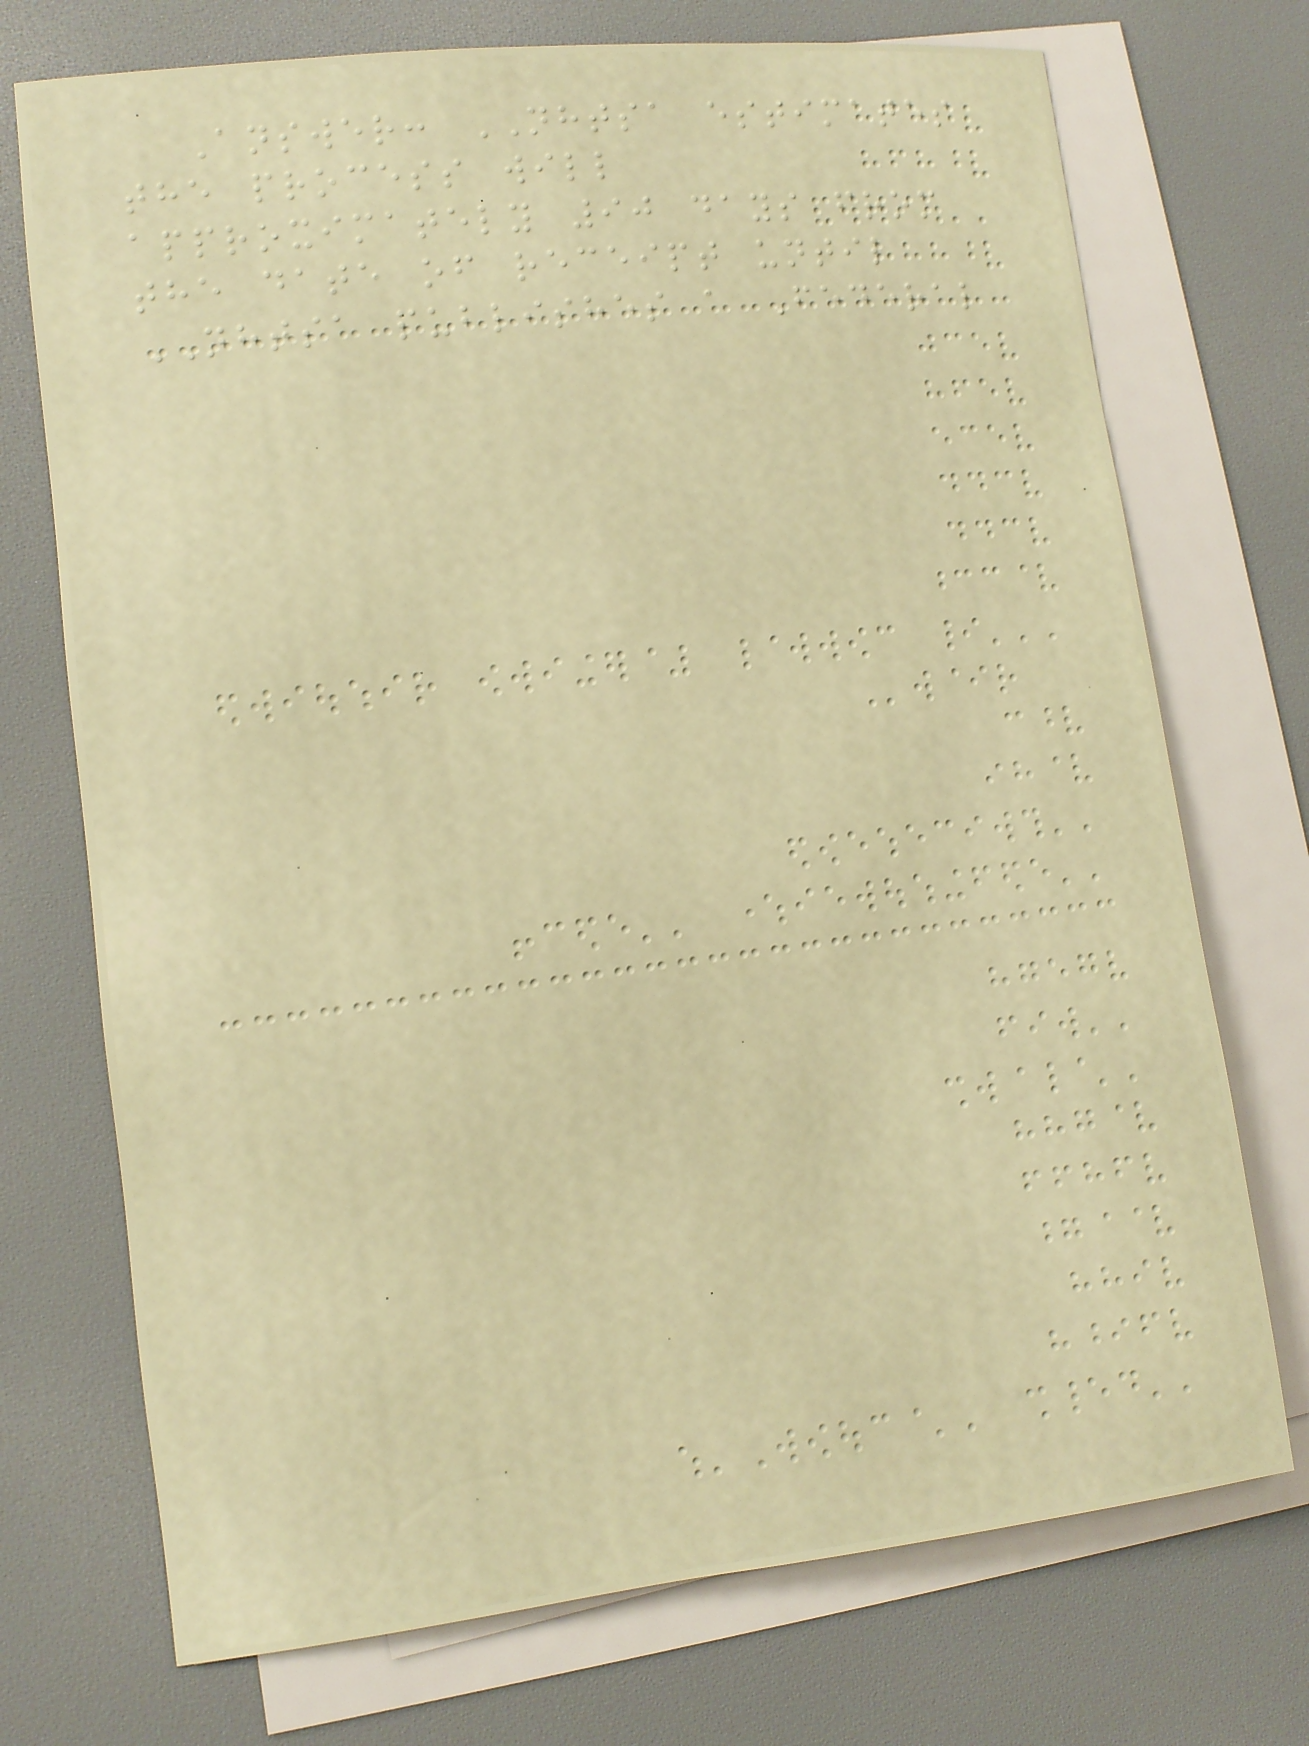Answer: NHTSA estimates
the process will
approximately 90 days from
the date of receipt until
NHTSA publishes a Federal
